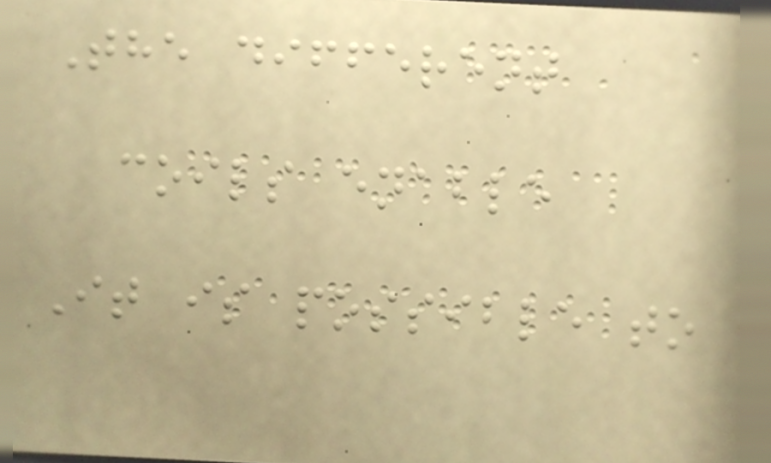The different
coils enable
It is possible to
